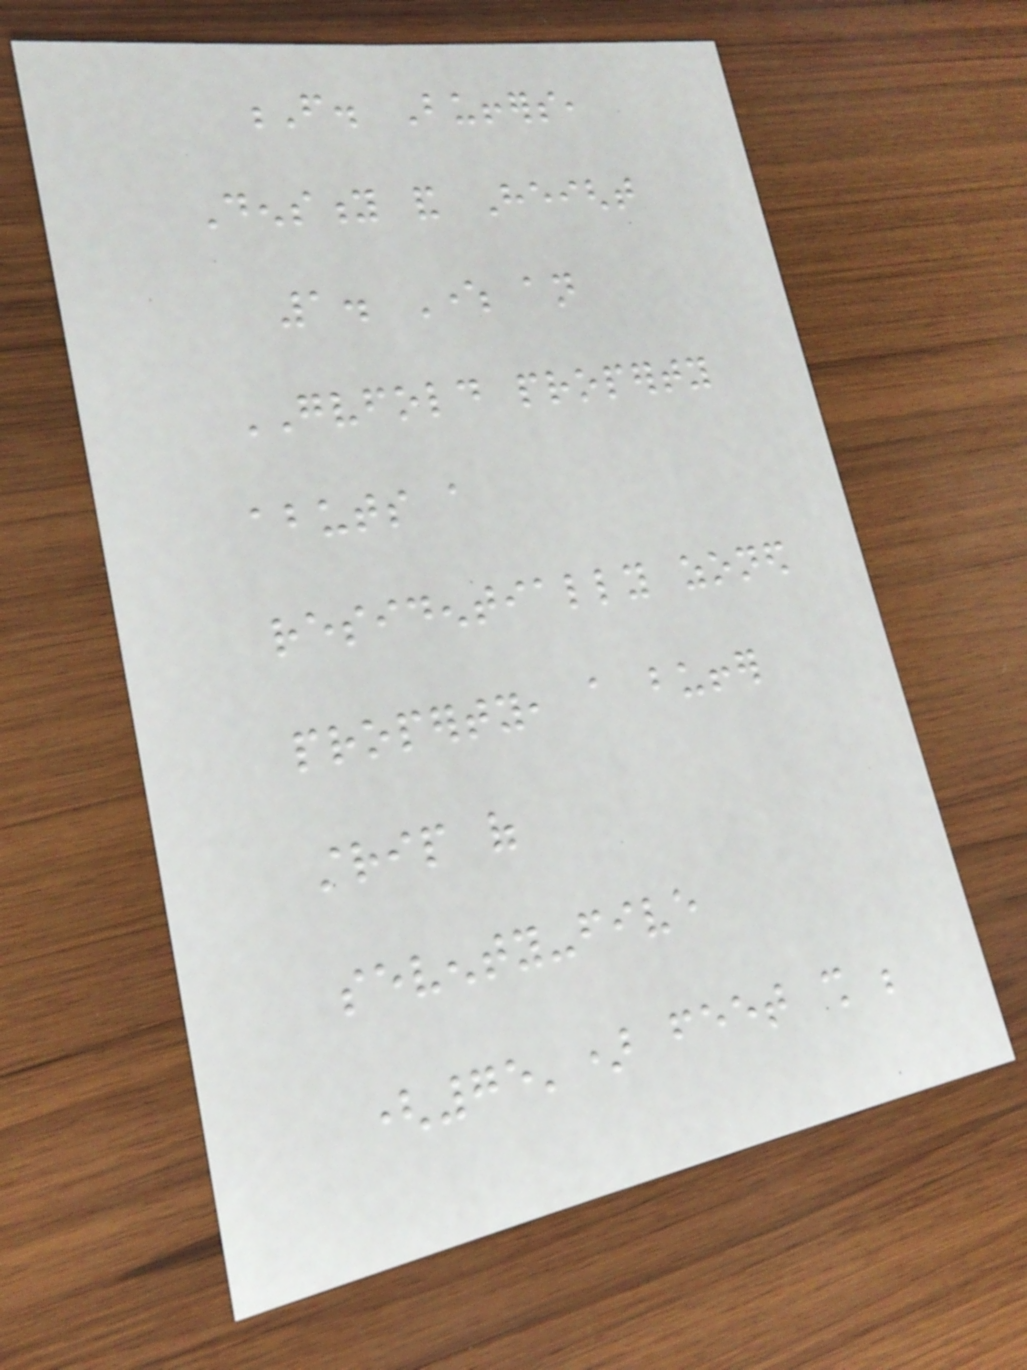F. Buffers,
Density and Height
1. Where an
GVFOLD property
abuts a
residentially zoned
property, a buffer
strip of
seventy-five
(75') feet shall be
